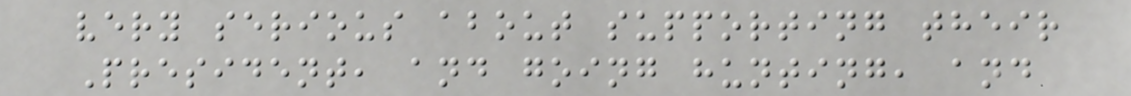very serious about supporting their
President, and going hunting, and
